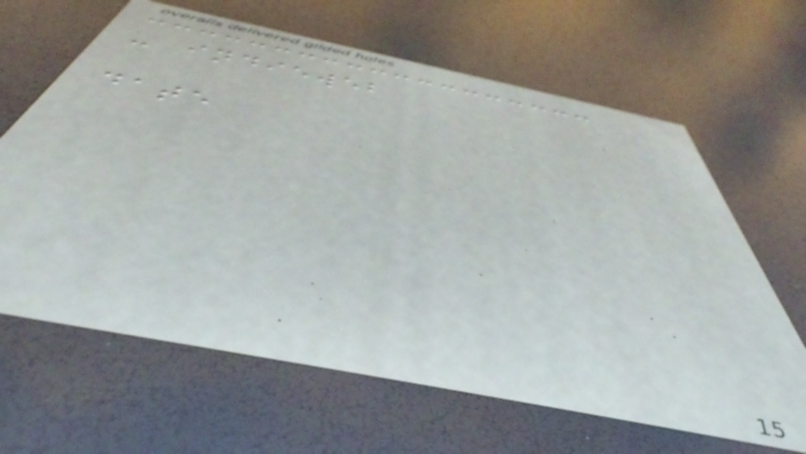- indieweb
date
